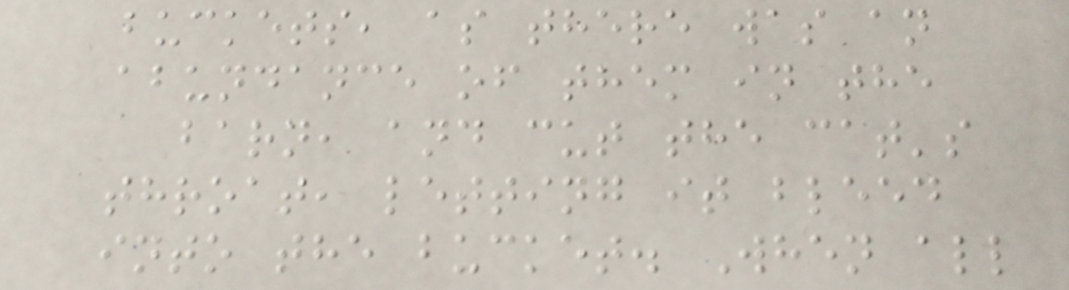buckets, as there was an
abundance of them in the
barn, and cut the cat's
throat, letting it bleed
into the bucket. When all
